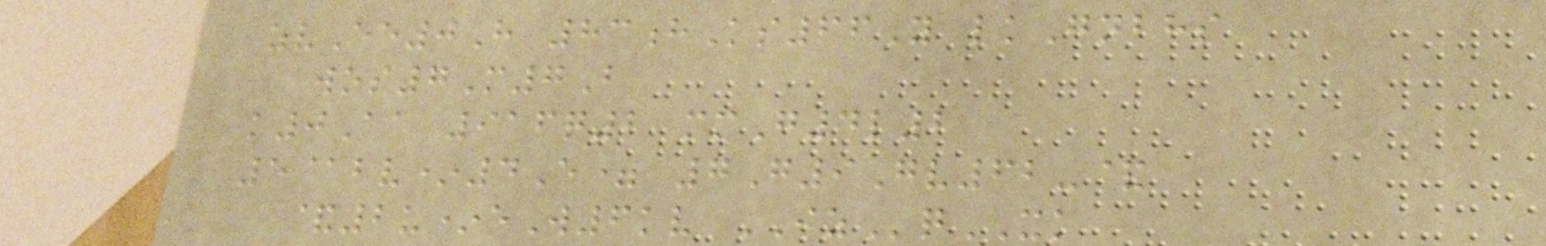zvEe0H 83hKs66Y lkGnbhs
wos7M7B
k0Aa 916q2 mmG4l2
5@bv*4E= 7G9Gv62-&
&2u*eW6kv IZqXK
